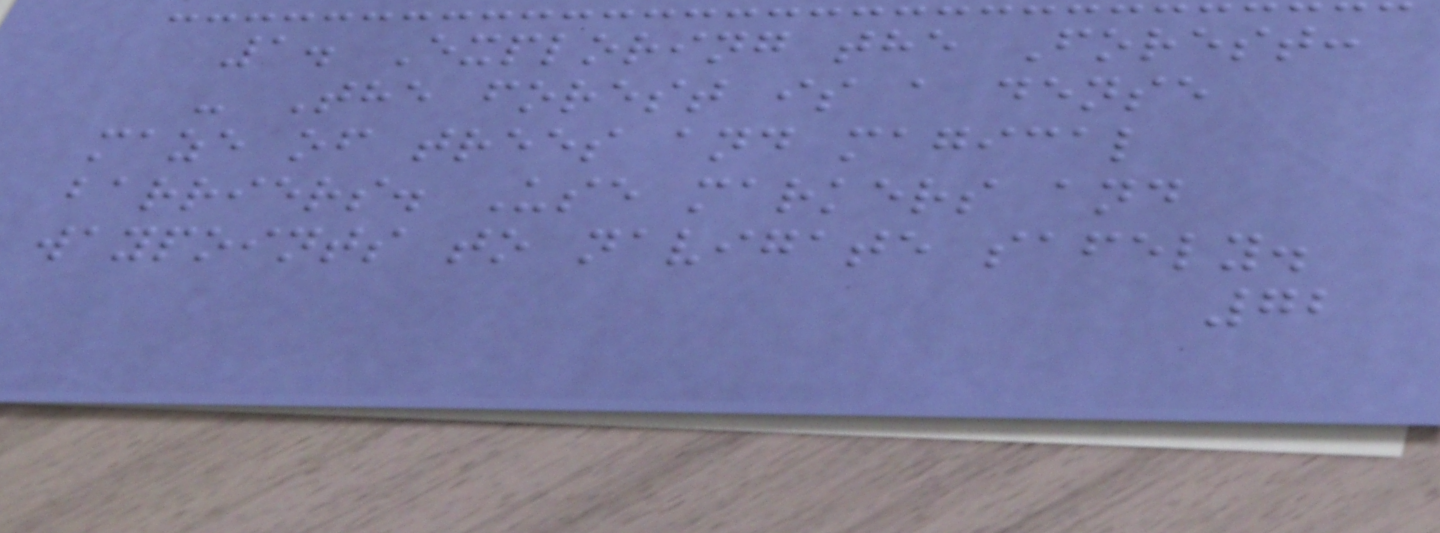1. Exploring the Forest:
- The forest is a dense
maze of trees and magical
barriers. Use markers and
waypoints to navigate safely.
72
